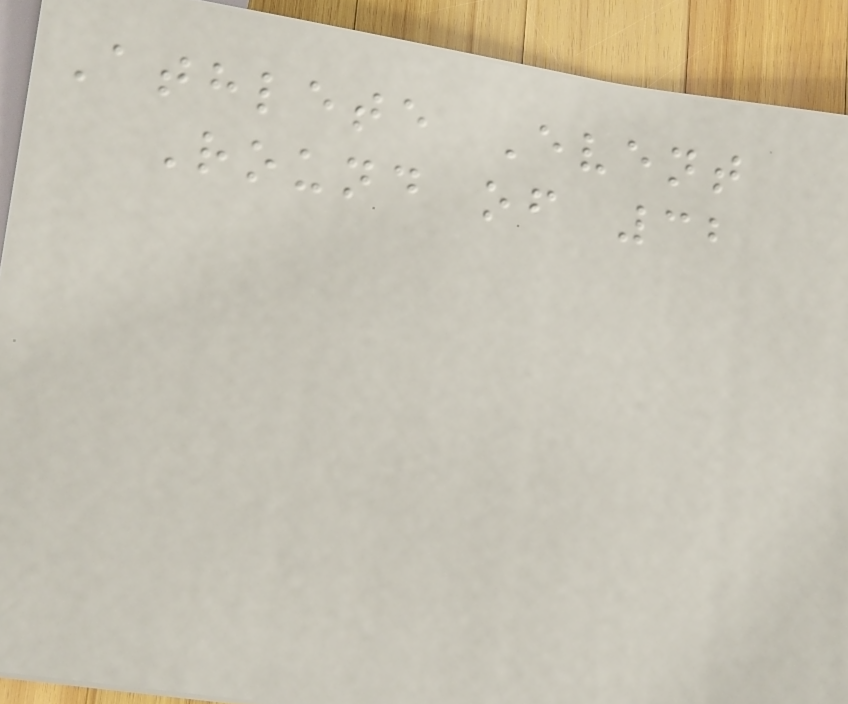Athlete Event
Round of 32
